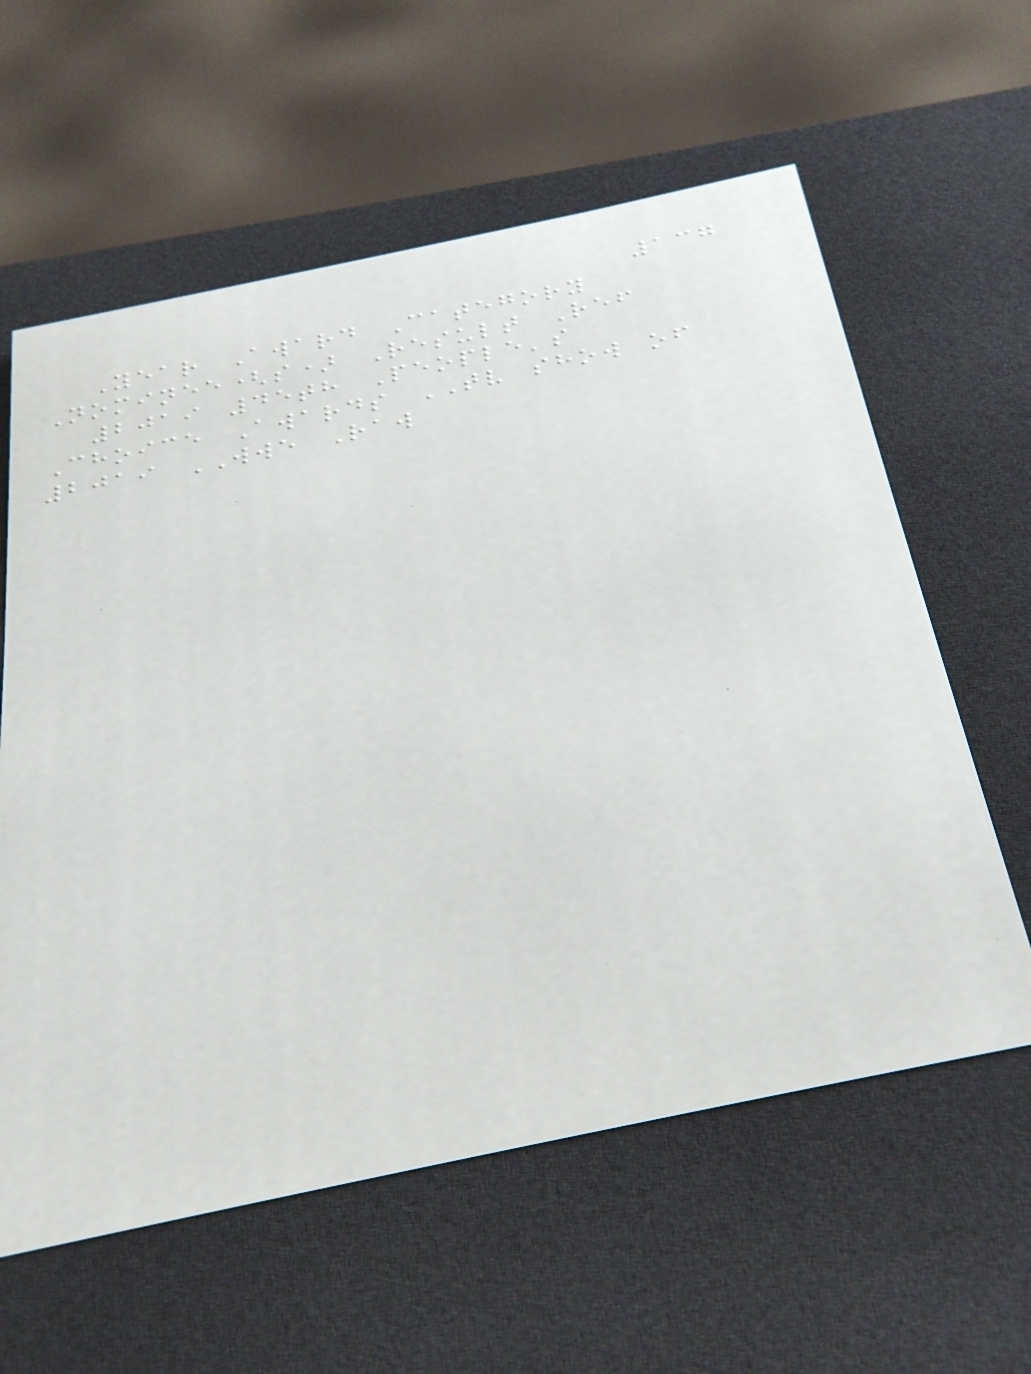137
Year Award Category
Nominee(s) Result Ref
2019 45th People's
Choice Awards TV show of
2019 WWE Raw
